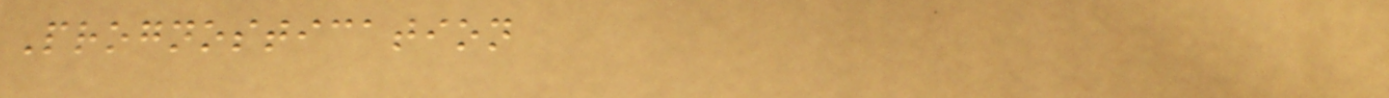Prognostication
